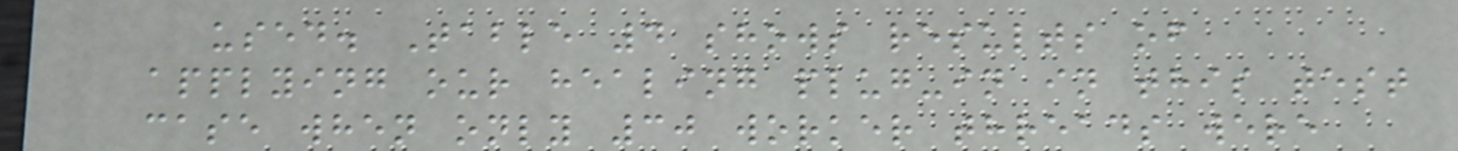used. Table 4 shows results of
applying our healing plug-in in this test
case when only 30 worker threads were
